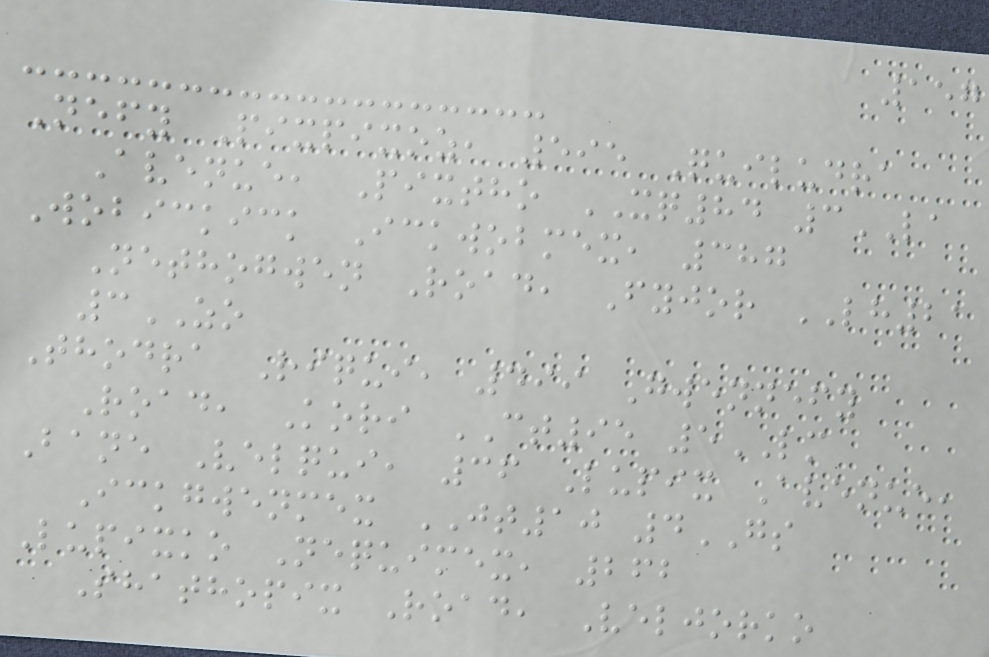157
Nefy Pixpixoz, 595 Quiludra
Avenue, Pixtho XQ84 3LA
Wobickick Ickwobmex, 387
Nethogwen Road, Fyjor LH21
3ZO
Thodra Riqui, 499 Gwennefy
Road, Kori CT95 5LM
Bane Velqui, 36 Lupix Avenue,
Ickgwenmex JT10 4GS
Lupixko Nequimex, 262
Shathopix Road, Veljorko
